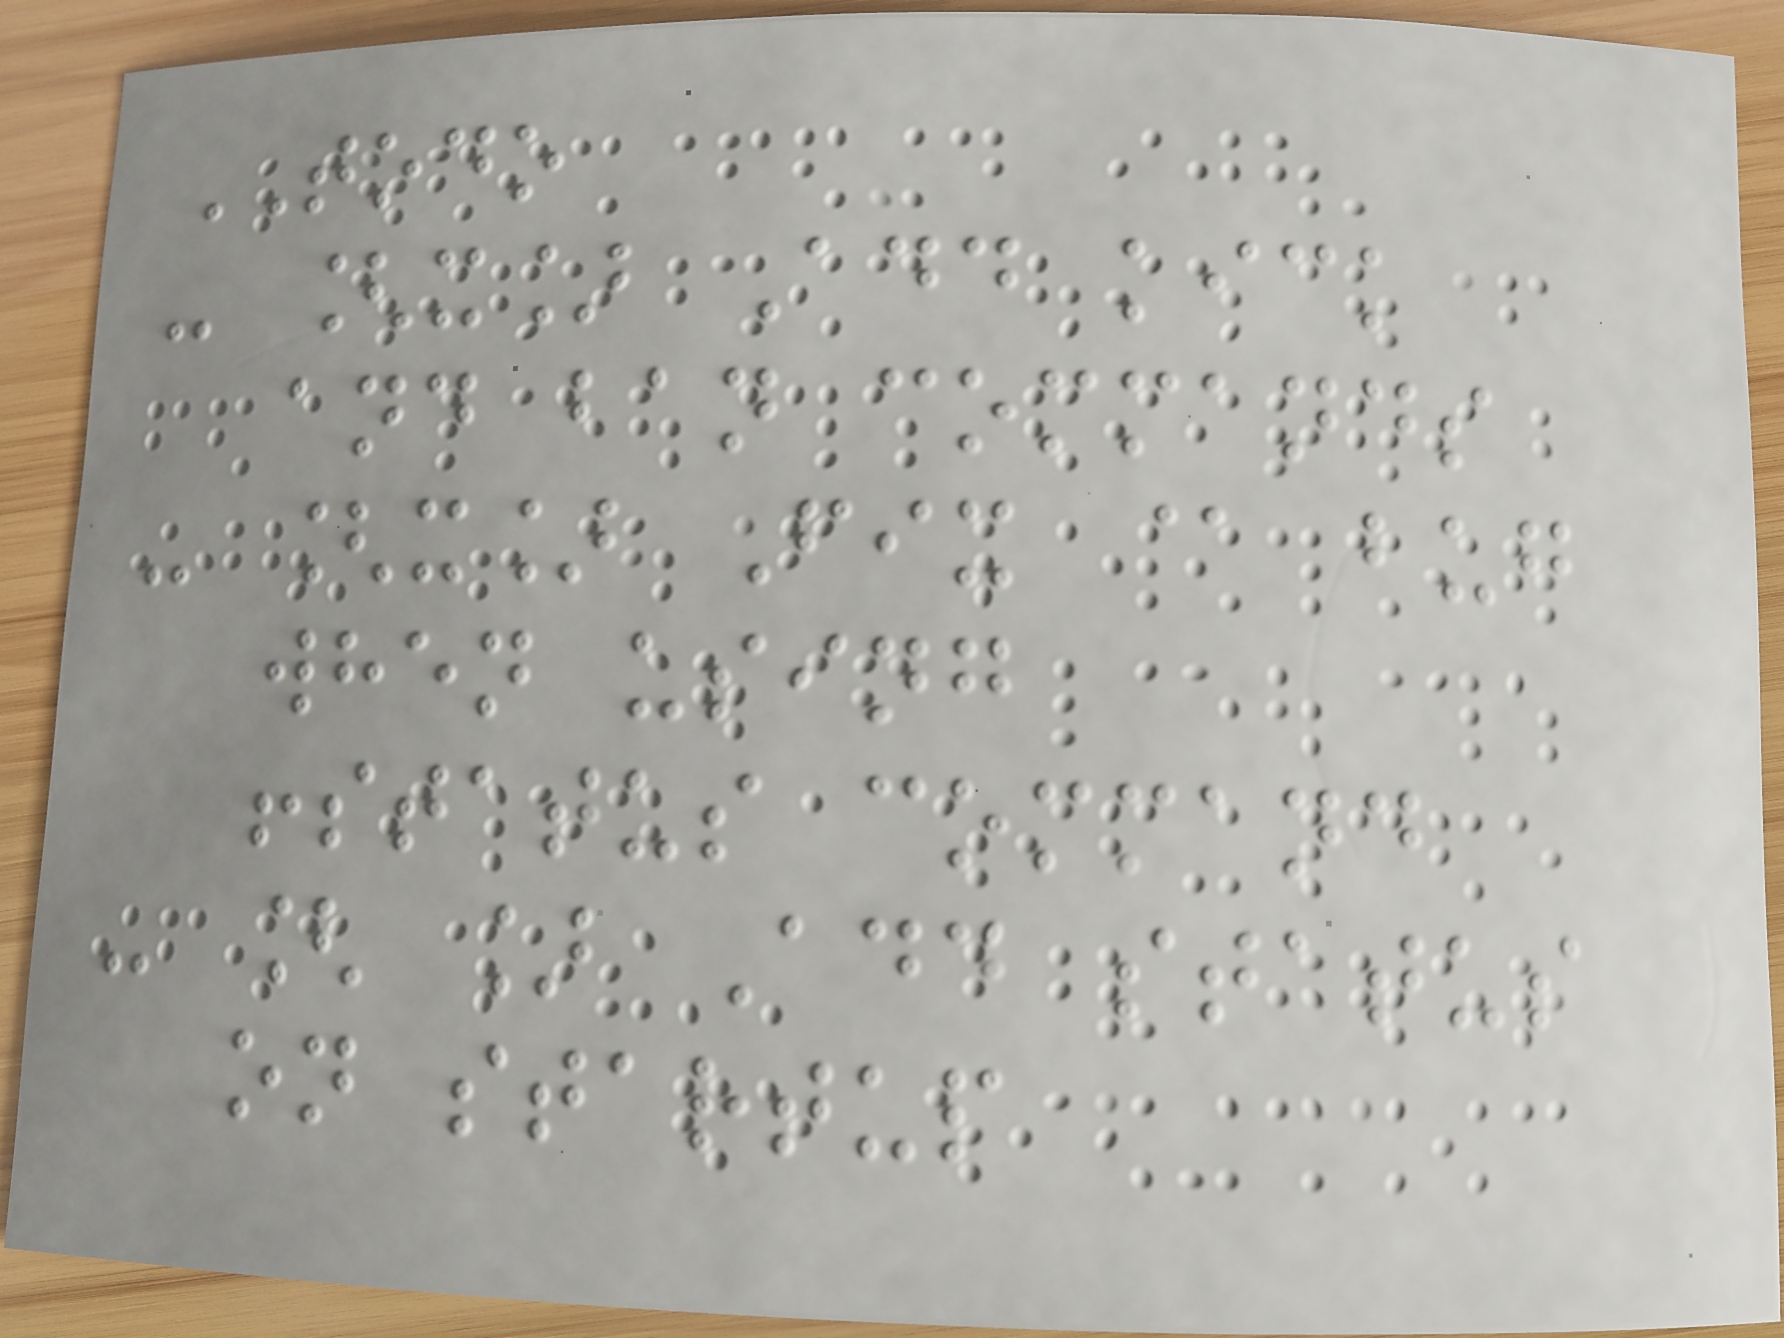TODO
- [x] Add kick
and ban commands
- [x] Fix @ bug
when using
!status command
- [ ] Add status
on startup
